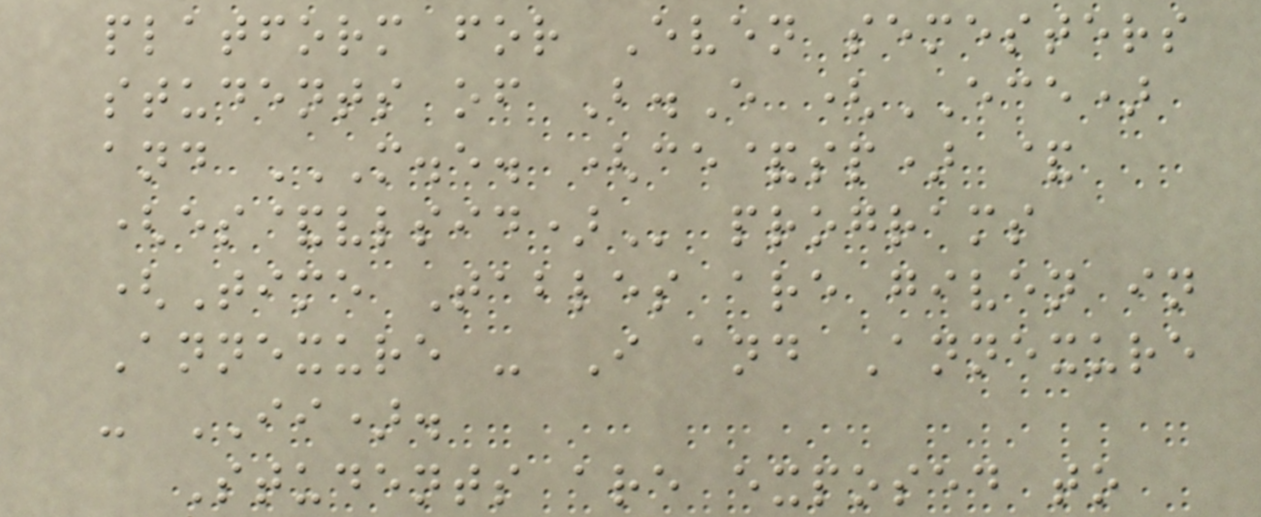platform for Even semesters
students of B.E (ECE)
and M.E. (CE&SP) &
(ES&VLSID) programs
(Time Tables are given in
Annexure - I and Annexure
- II).
Students are exposed to
